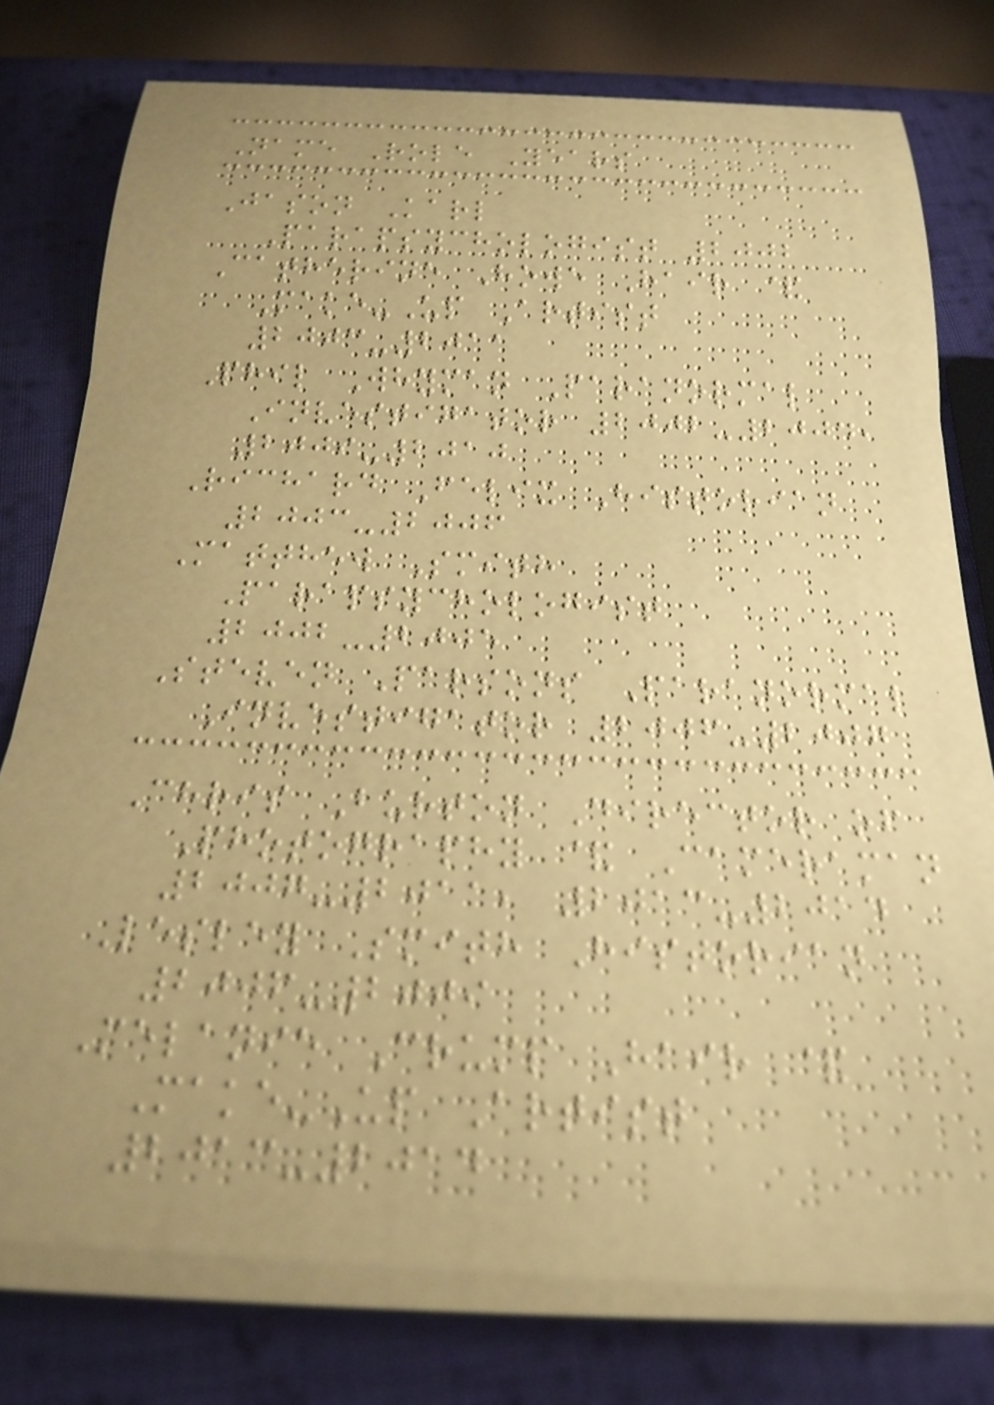Name Role Years
Jason Karl
Parapsychologist 2002
Catherine Howe Hair &
Make-Up Artist
2003-2011
Phil Whyman Paranormal
Investigator 2002-2004,
2009-2010
Richard Felix Historian
2003-2006
Matthew Smith
Parapsychologist
2002-2005
Steven Parsons Paranormal
Investigator 2006-2007
Chris Burton Director of
Photography & Cameraman
2007-2011, 2013-2014
Lesley Smith Historian
2006-2009
Melanie Crump Hair &
Make-Up Artist
2013-2014
